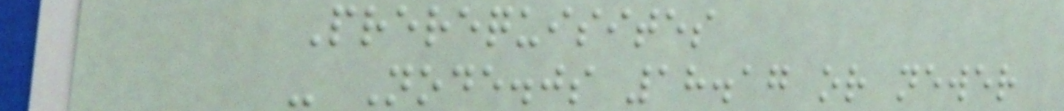Prerequisites
- Node.js 18.17 or newer
